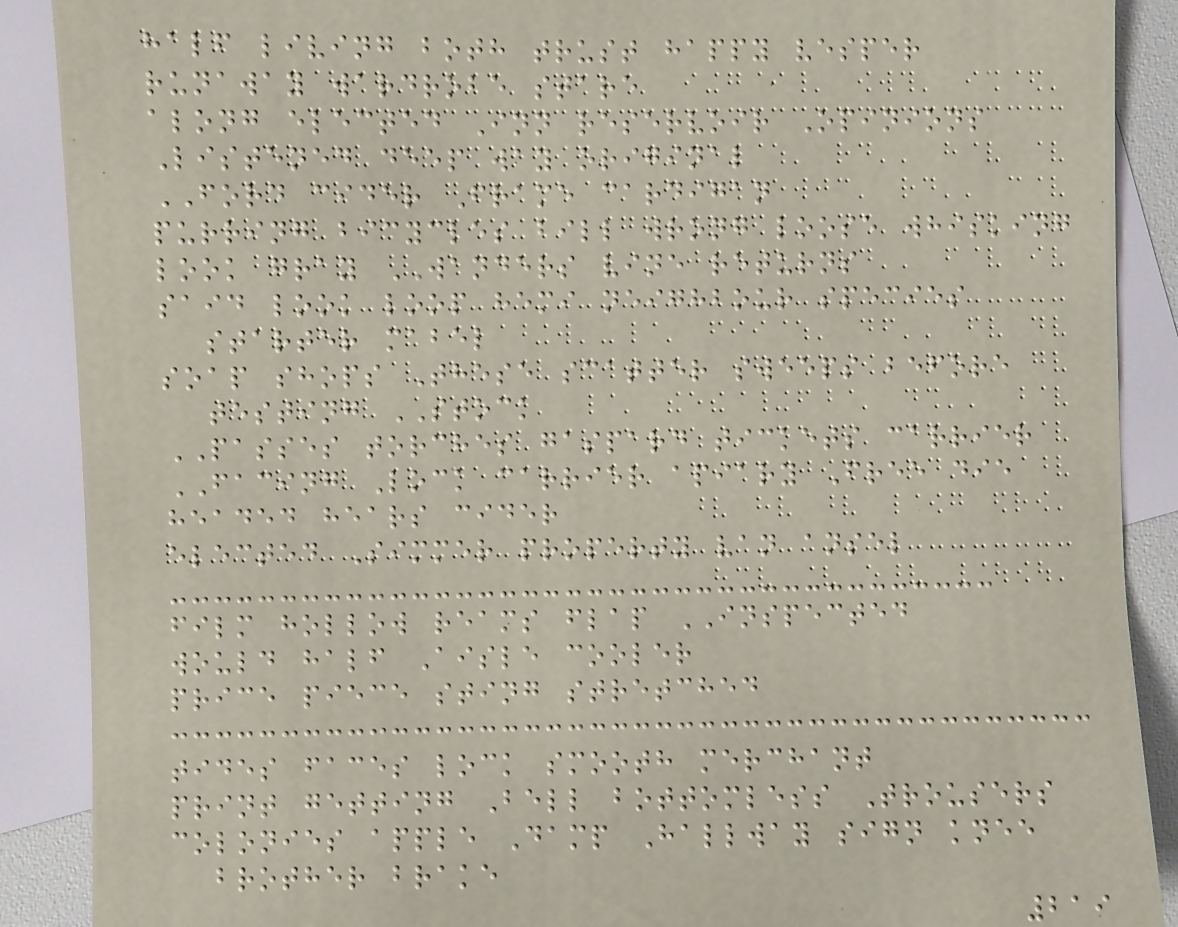half living both trust happy vesper
runaway wardrobe stare
along elected Inn reservoir Opinions
Listened deep way original
FORD cider Frame cardigan
purring bicycles bill wrong loose whisking
look gray WANDERS vine returns
said look loop hemi neighbour species
starter mabel
soap shops These scatter sweeps before
testing STOCK
PASSES torches gaspard tickets carrier
FACING Lock carrier apiary Free die
headed hears cider
elected Simmer property van ansel
film hollow reams flap INSPECTED
would half Aisle cooler
price piece sting stretched
tides faces lock smooth merchant
print getting Bell bottomless Trousers
colonies apple Damp Hallway sign knee
brother brake
219
